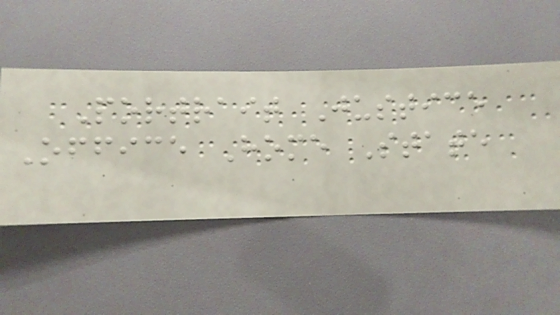Portrait Justice
Office Home State
